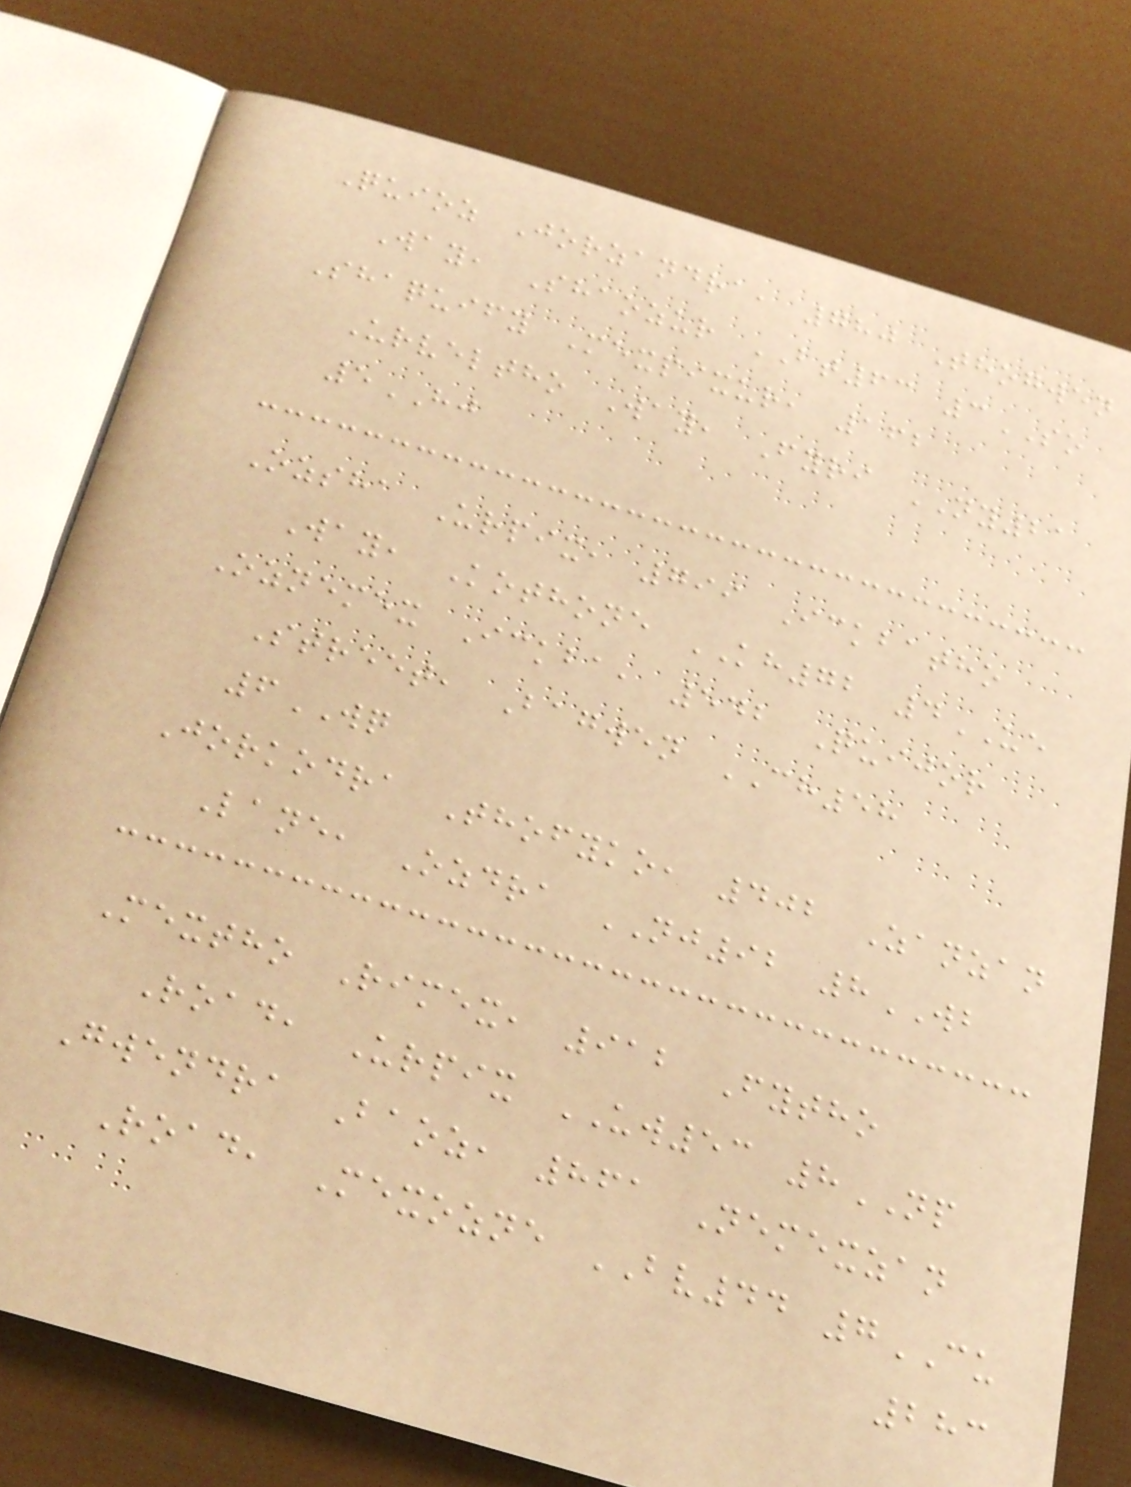Quioz Jorzandra, 780 Thogwen
Way, Shaozur BT63 3SO
Shaquify Mexpixur, 162
Urveltho Way, Fyri NY21
5HJ
Ozsha Urpix, 799 Ickbatho
Way, Kothone KH72 4UE
Oznemex Ickba, 542 Quijor
Street, Bagwen CH58
6WQ
Jorkodra Thofyko, 402 Zanzan
Lane, Ozdra NJ92 8WB
Mextho Rimex, 912 Fytho
Road, Urpix UW53 8NP
Gwendra Baoz, 861 Nemexzan
Road, Mexozne BV44 7CU
283
